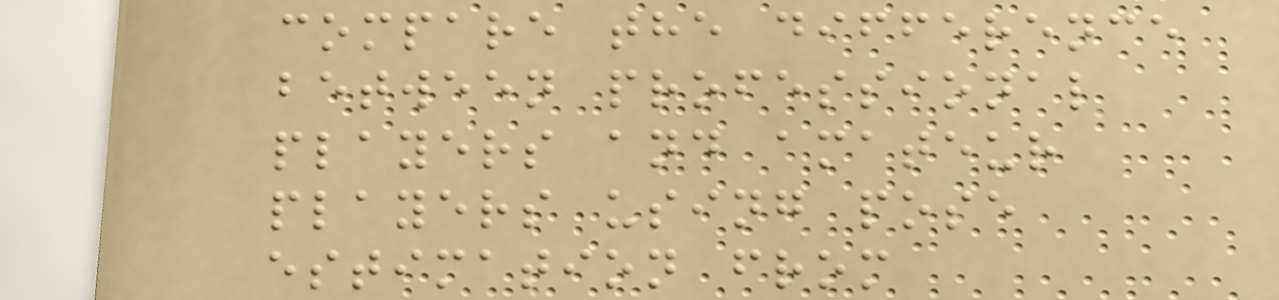compare the difference
between professional
players and amateur
players using pose
estimation from
